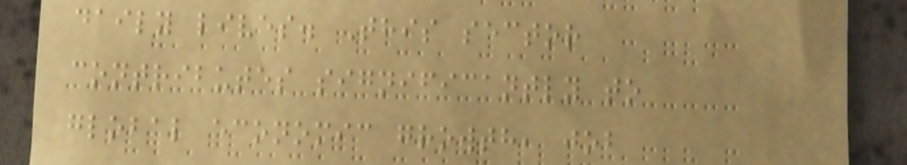daily lives. This sector
contributes significantly to
global economic growth, job
